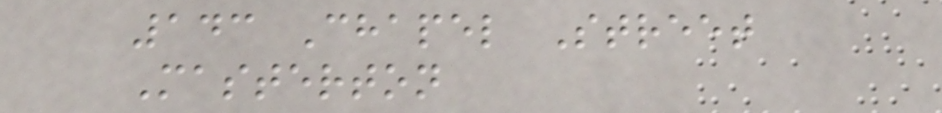143 Chapel Street
Masterton
